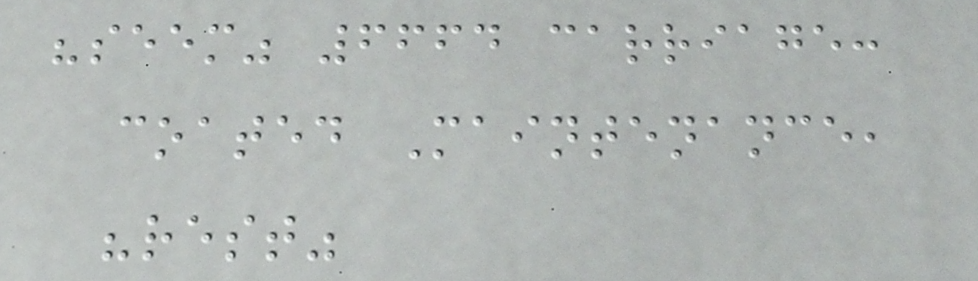"seem" 6664 carriage:
coated Maintenance,
"rest"
